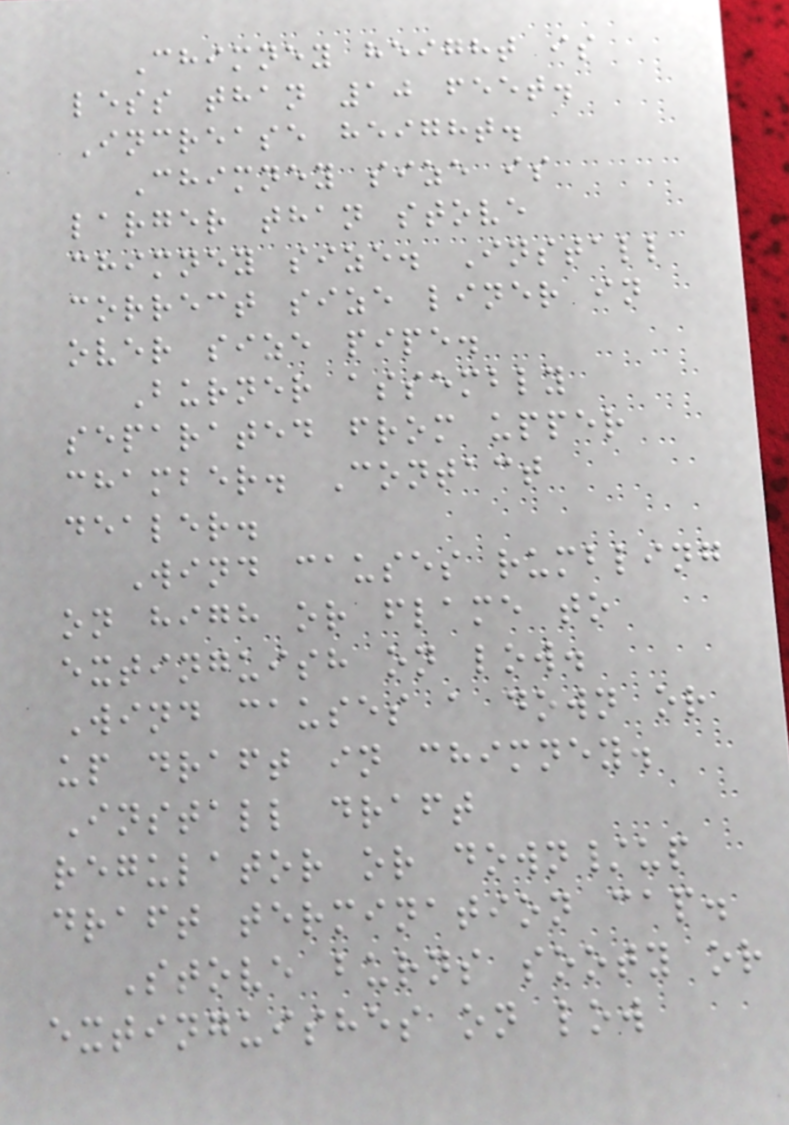Chimney height is
less than 10 feet.
Increase height.
Chimney size is
larger than stove
chimney size. Install
correct size liner in
over size pipe.
Burner assembly
separated from upper
chamber. Contact
dealer.
Wind causes rumbling
on high or flame to
extinguish on low.
Wind causes a down or
up draft in chimney.
Install draft
regulator or down/up
draft termination cap.
Stove burns sooty or
extinguishes on low
